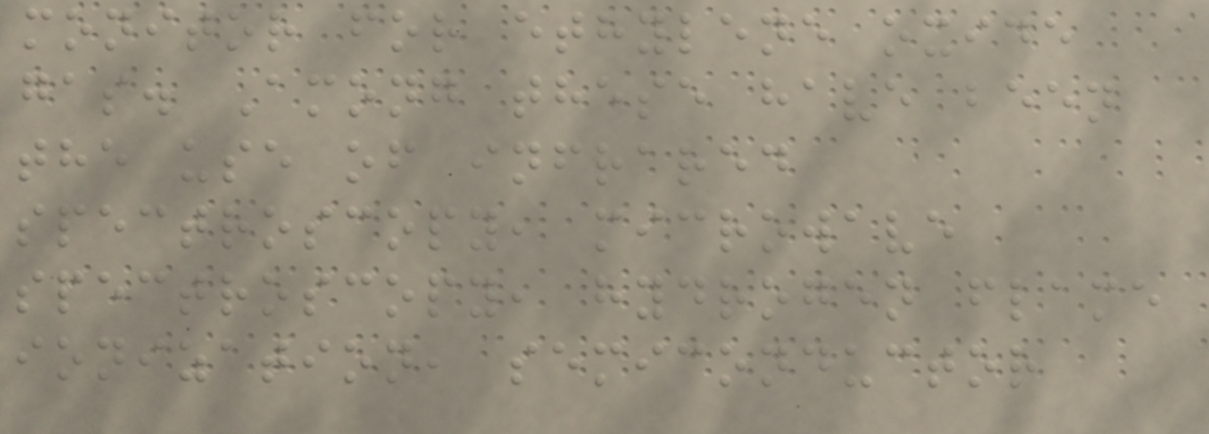monitor for ethylene oxide
gas. Among these have been
the use of infrared
spectroscopy, microwave
spectroscopy, hydrogen flame
ionization, semiconductor
